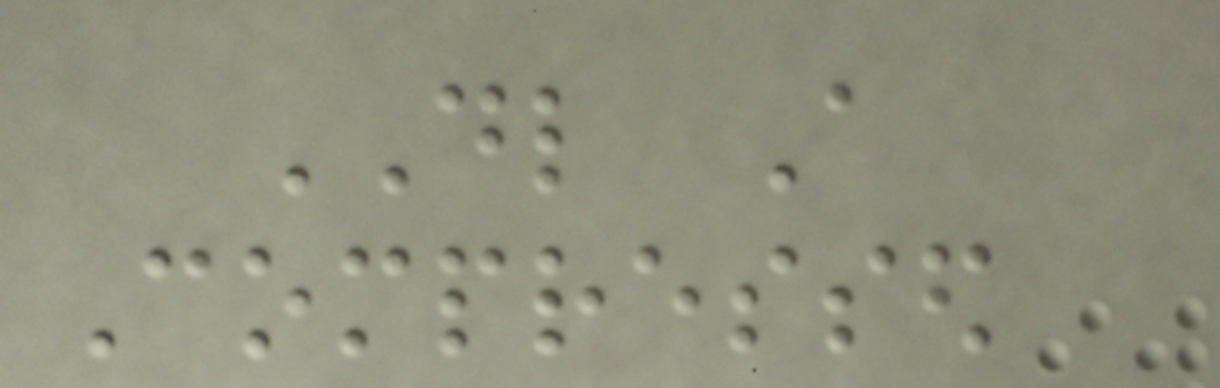DL A
Compressed
